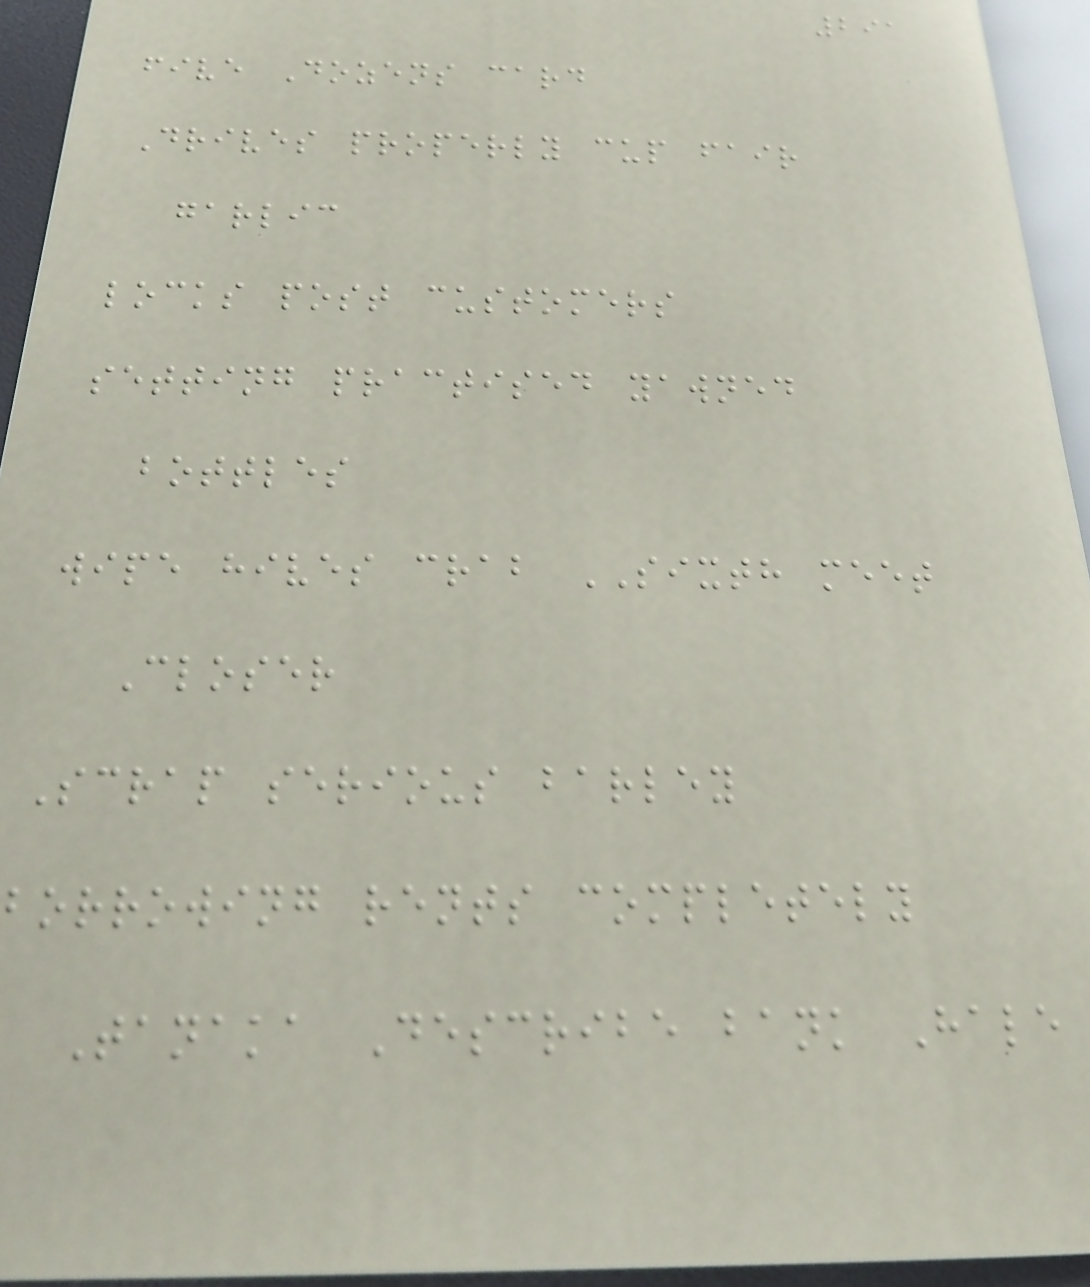291
five Dozens card
Drives properly cup fair
garlic
locks post customers
setting practised yawned
bottles
wipe hives crab SIXTH meet
Closer
Scrap serious barley
borrowing rents completely
Tanaka Describe bank Hale
